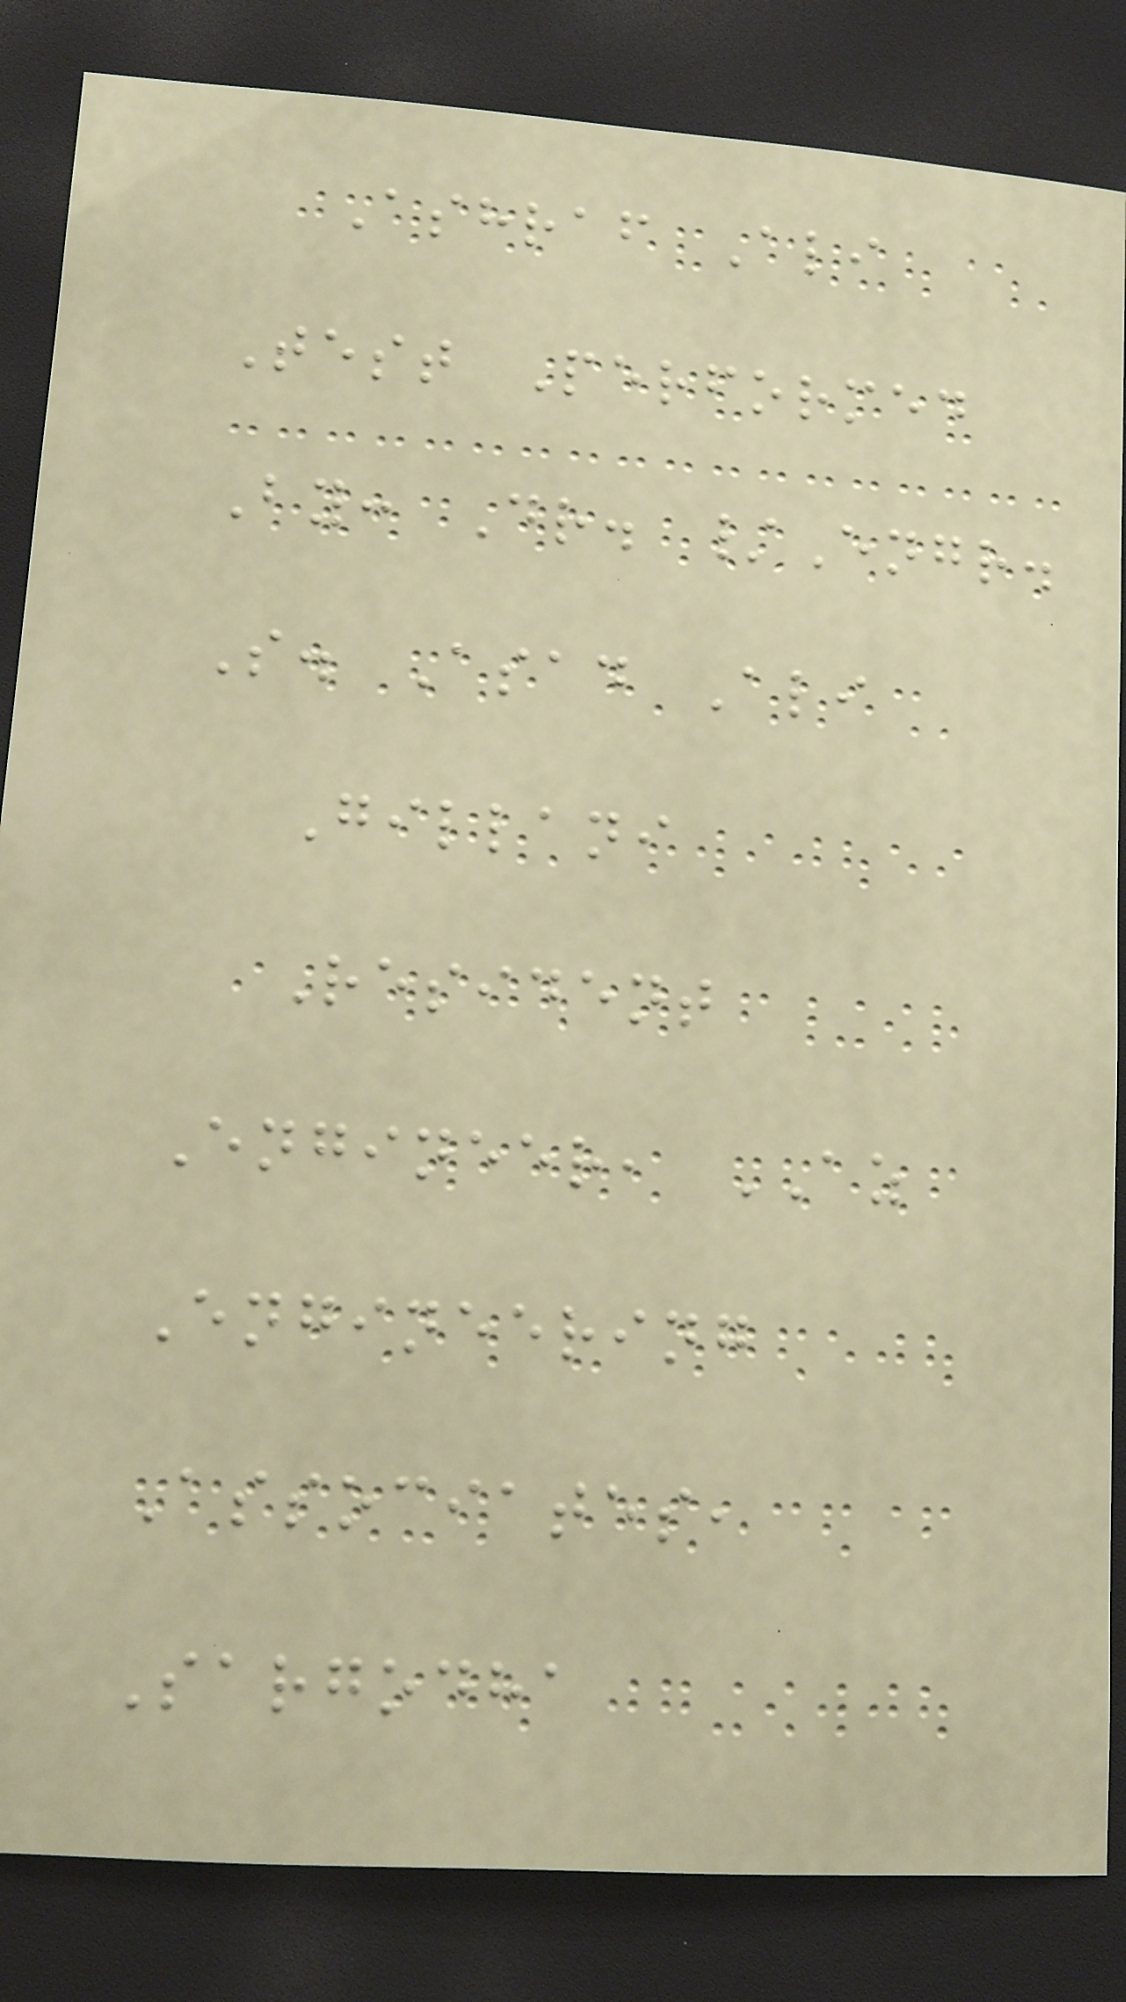Ashraf Ali
Test Performed
By: Dr. /Engr.
S. Asad Ali
Gillani
Resident
Engineer, AZ
Engineering
Associates,
Sargodha
